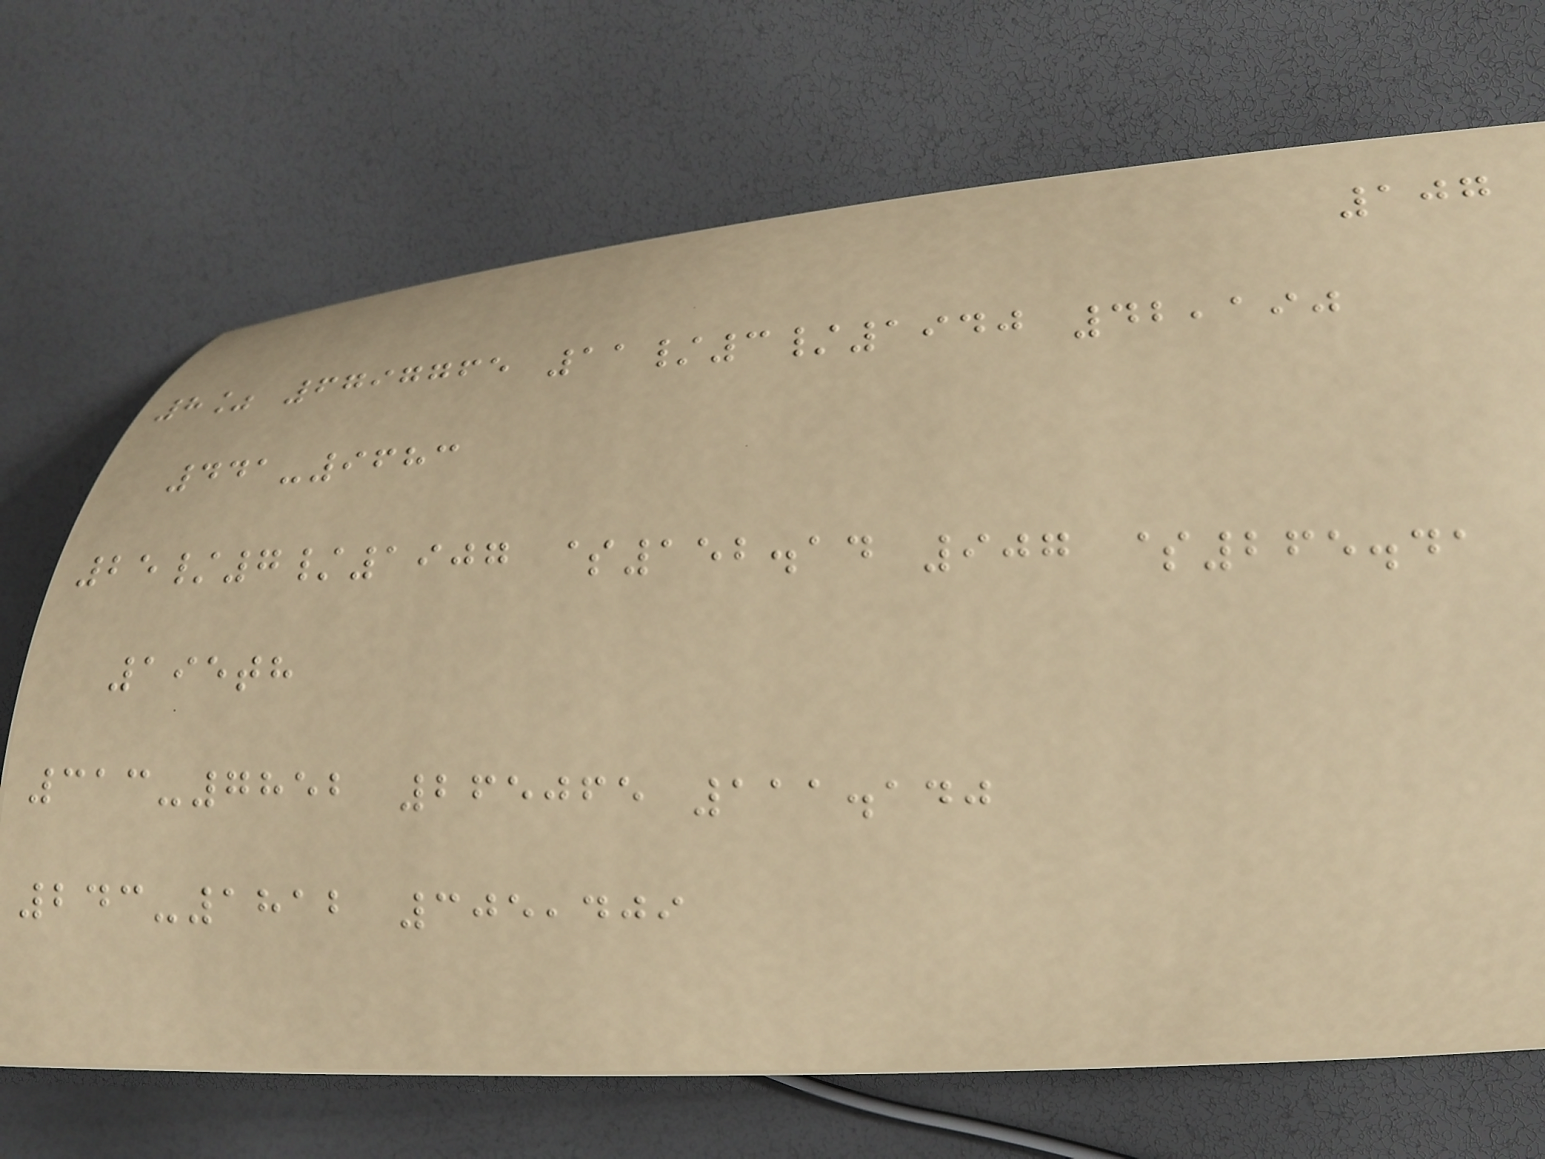107
8% 6797765 11/3/1940 42,190
441-9683
25/7/1907 $152.14 907 $265.41
195th
313-7852 265065 111.140
243-1812 305,409
